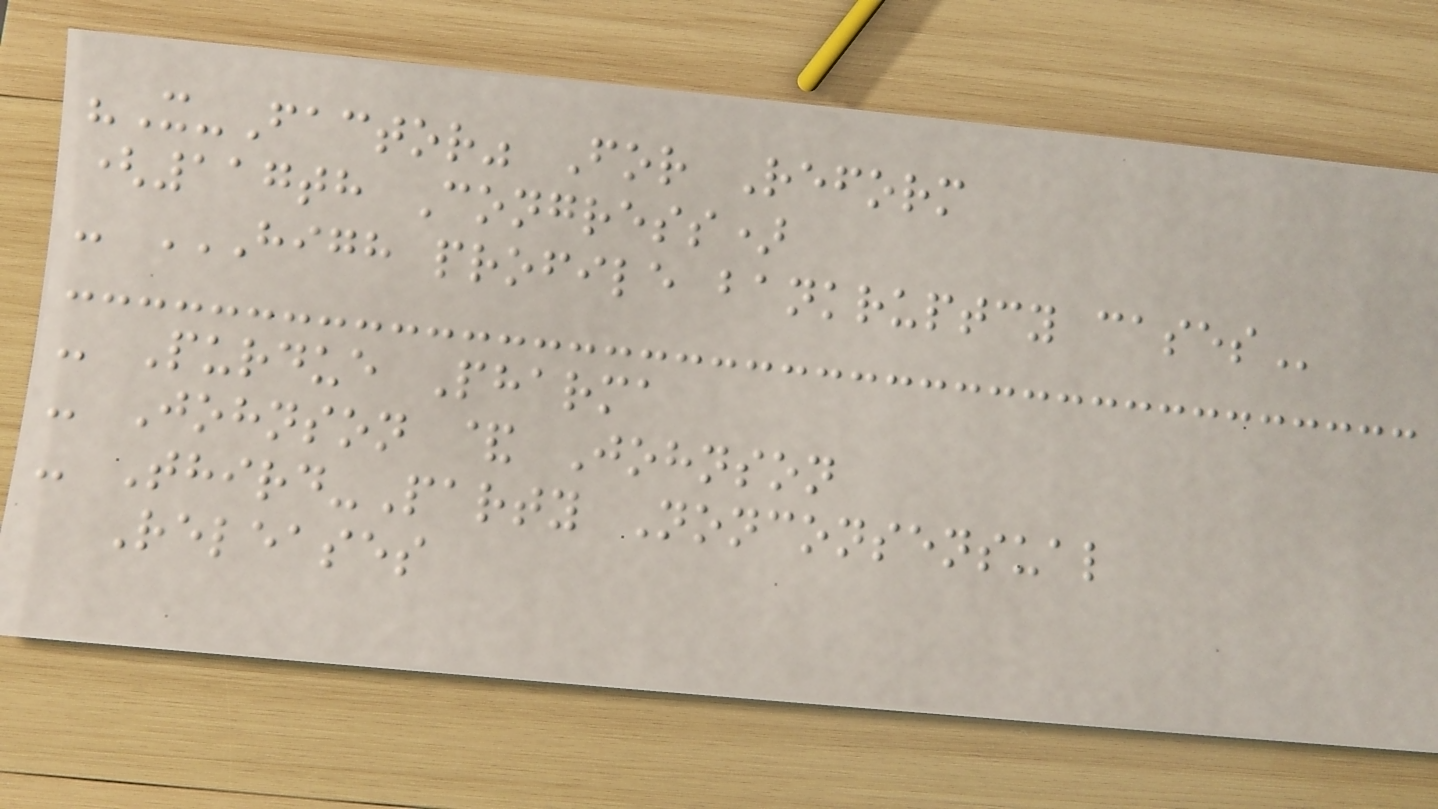"X-Factor" For Reform
(117th Congress)
- HIGH PROFILE BANKRUPTCY CASES
- Purdue Pharma
- Johnson & Johnson
- Third-Party Nonconsensual
Releases
